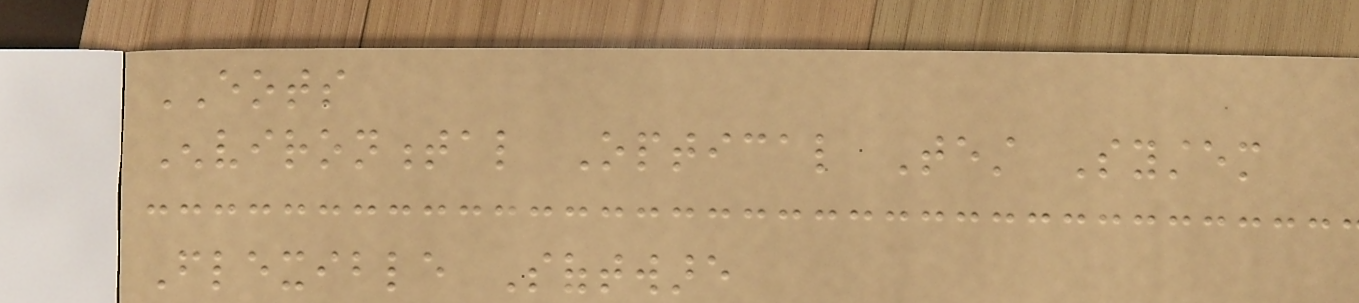EOTS
Environmental Optical Test System
Flexible Software
